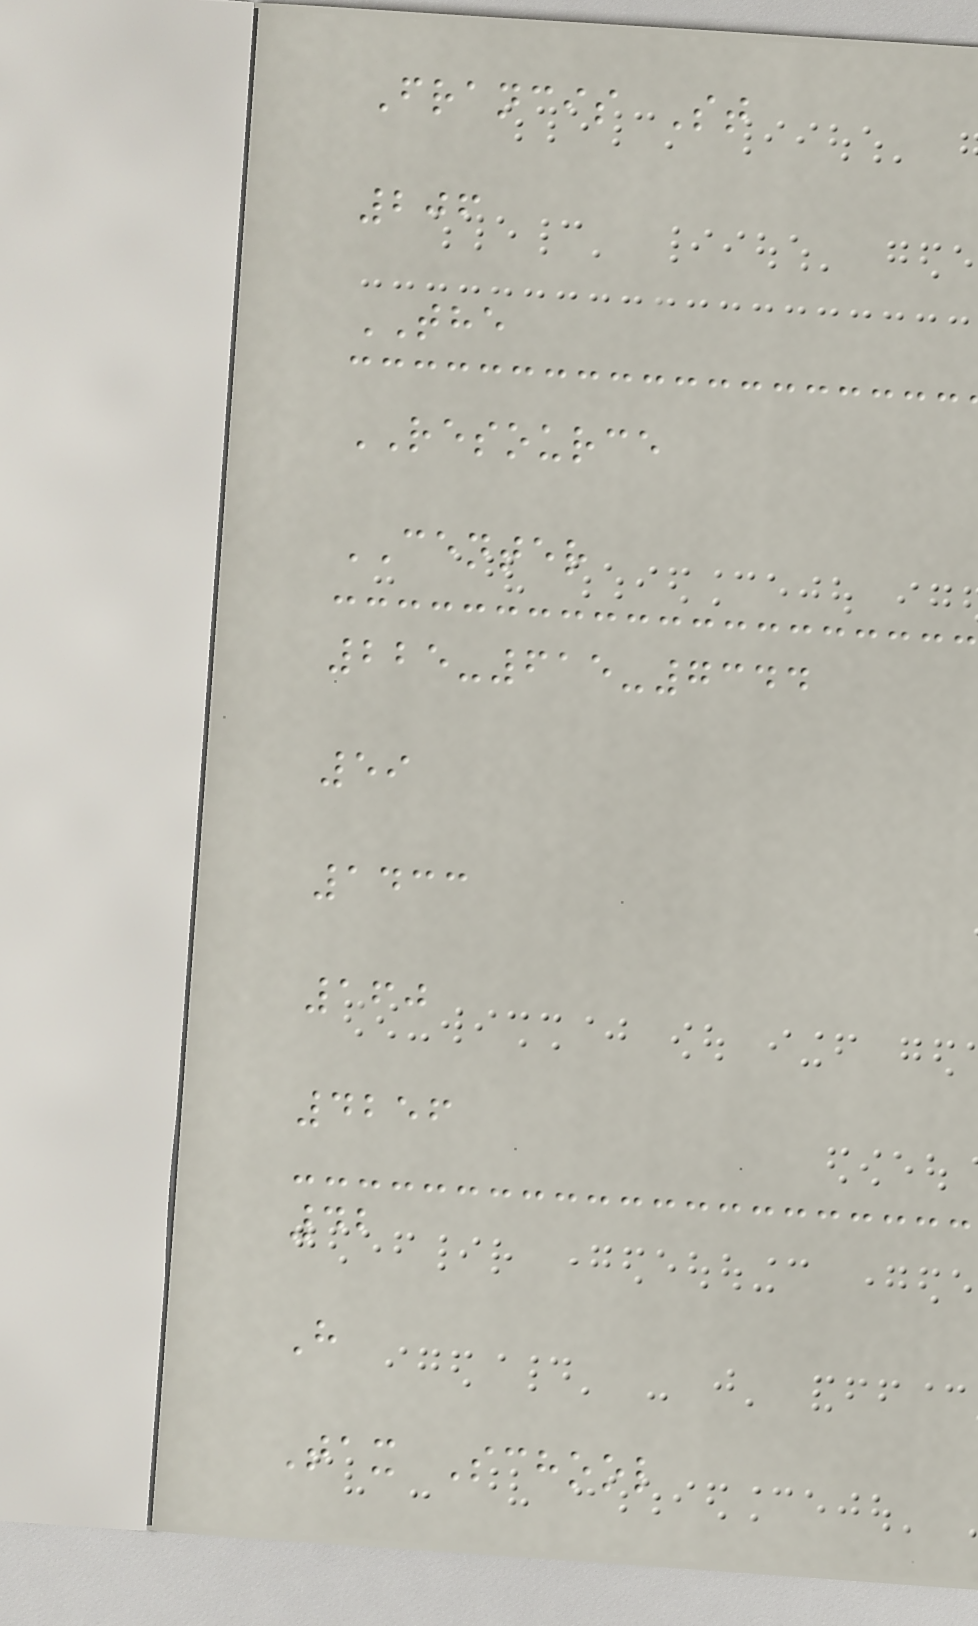Francis St
206
THE
RESOURCE
CENTER
225-615-7344
59
1433
160
4256
42
H
Tax School
